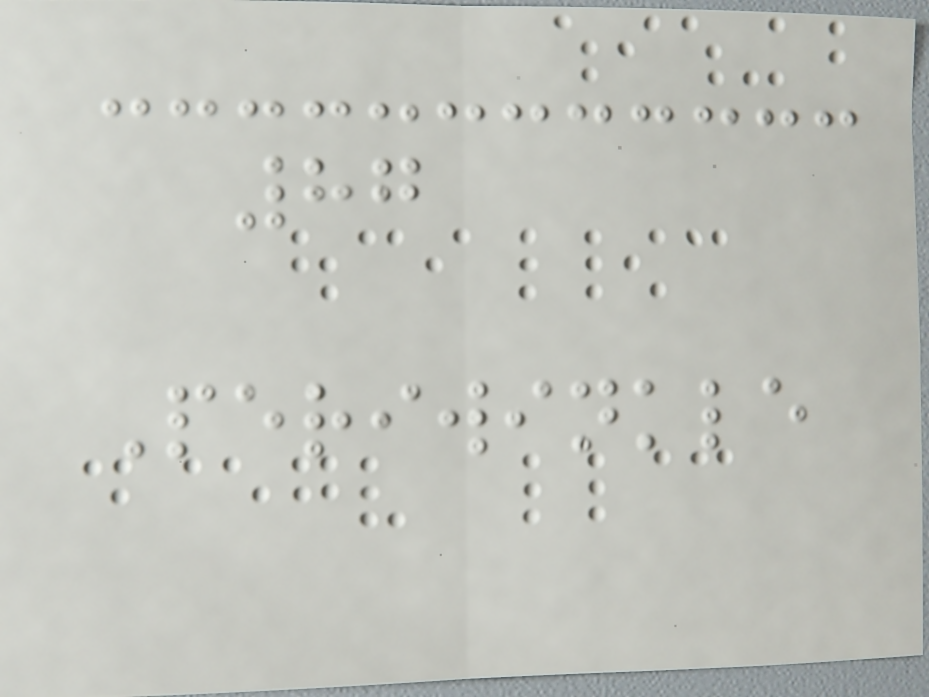87
Periwinkle
